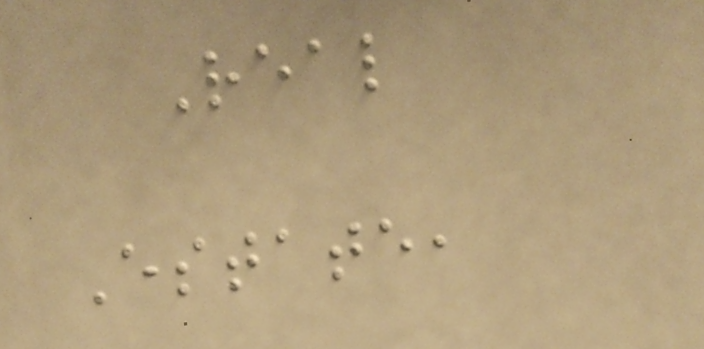Real
Estate,
